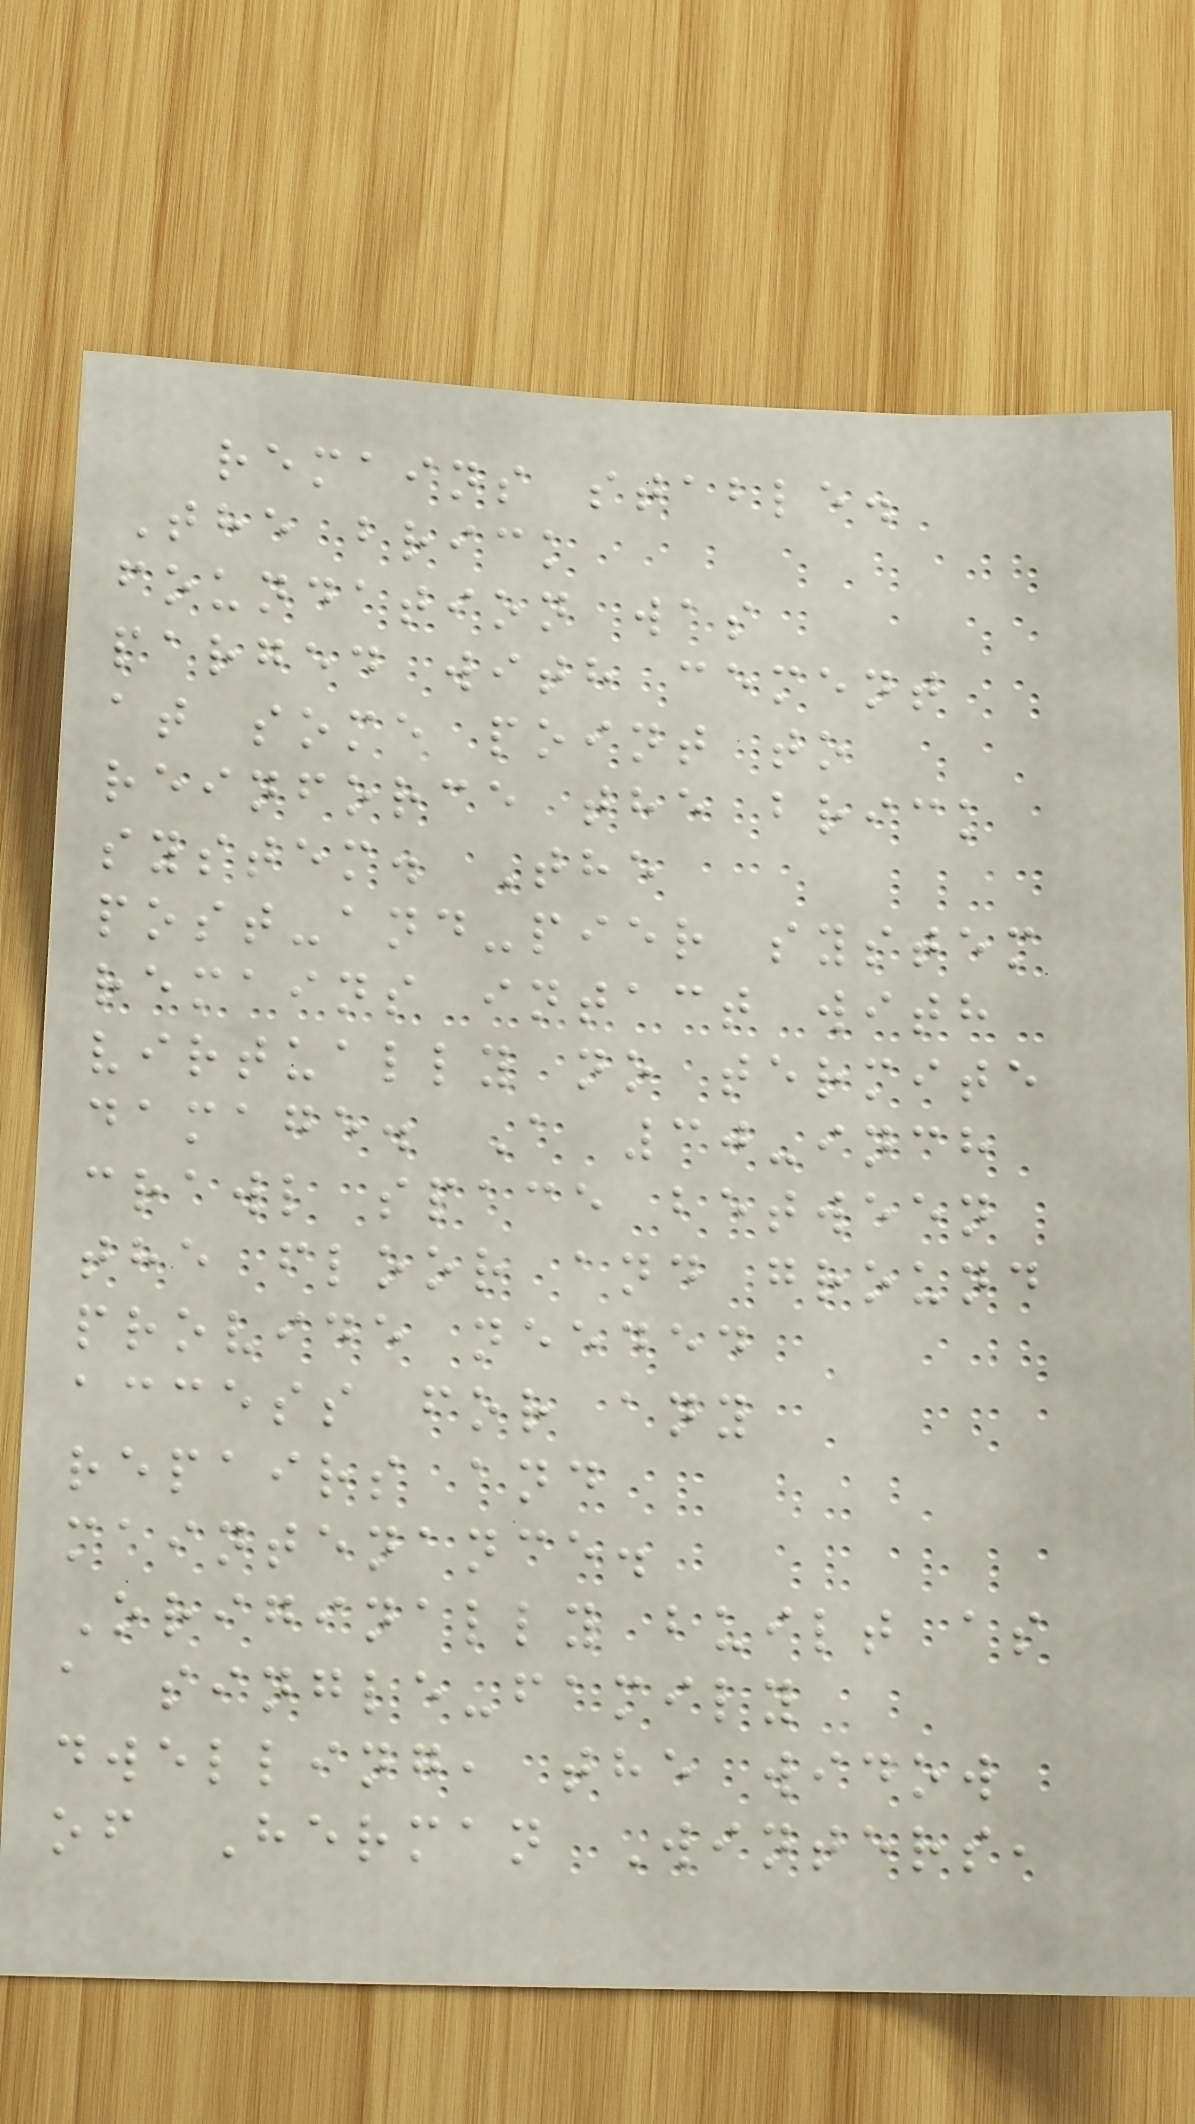remains stable.
The brick
foundation was
parged with cement
at some point to
reinforce the brick
system. The
post-and-pier system
remains intact with
virtually no termite
damage. A 30-inch
crawl space between
the floor and ground
provide needed
access for any
repairs and
maintenance.
Originally built as
a single-family
dwelling, the widow
of Herman Winters,
